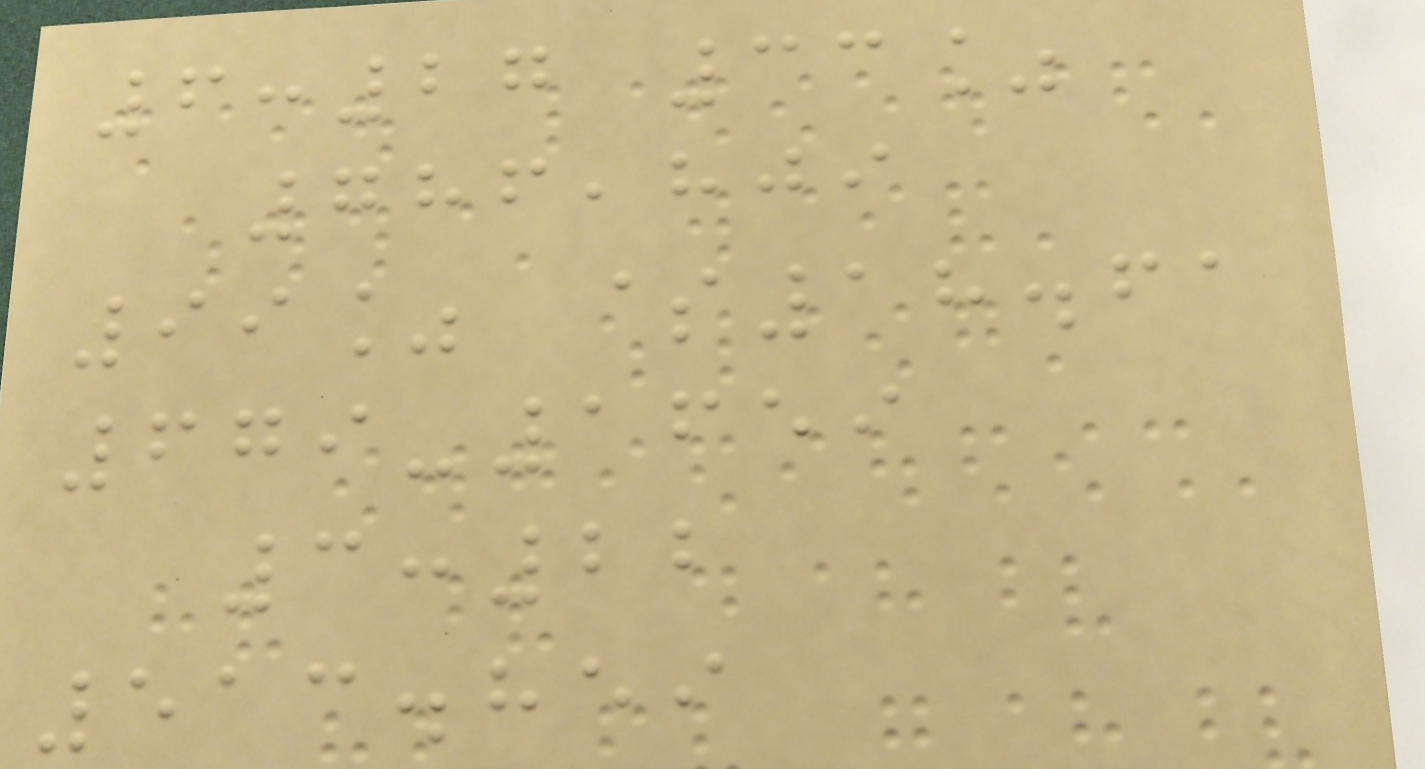6:27 33%
786,809
99% $18.61
679-1659
3:22
513.859
